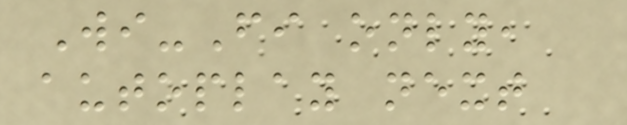Wi-Fi only,
autoplay next
